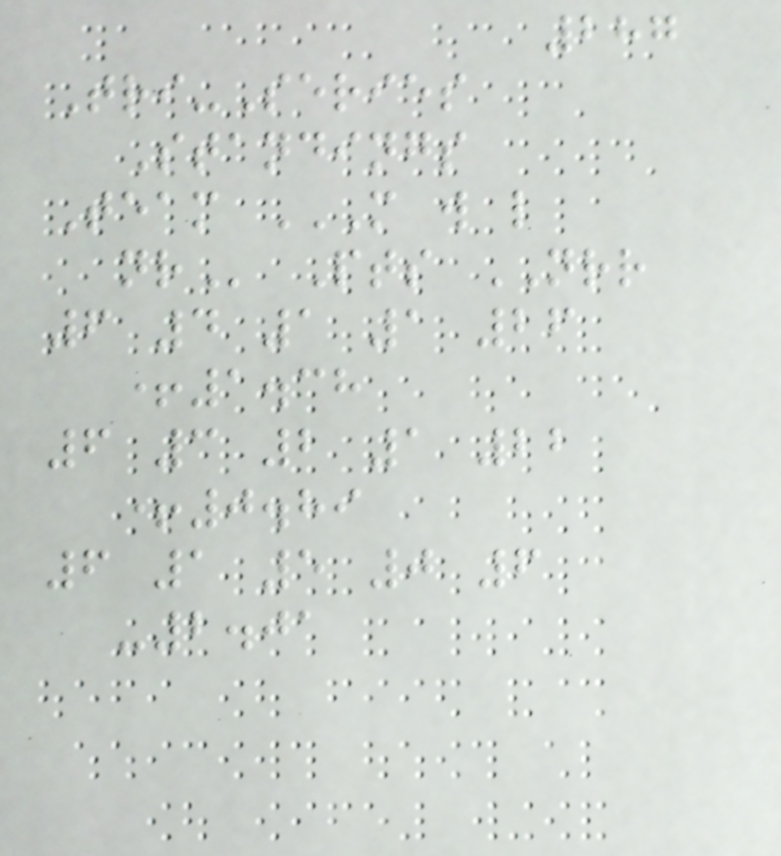287
Tri-Series
Standings
Team M W L
NR Pts NRR
6 4 1 1 26
+1.38
6 3 2 1 22
+0.89
6 1 5 0 6
-2.01
